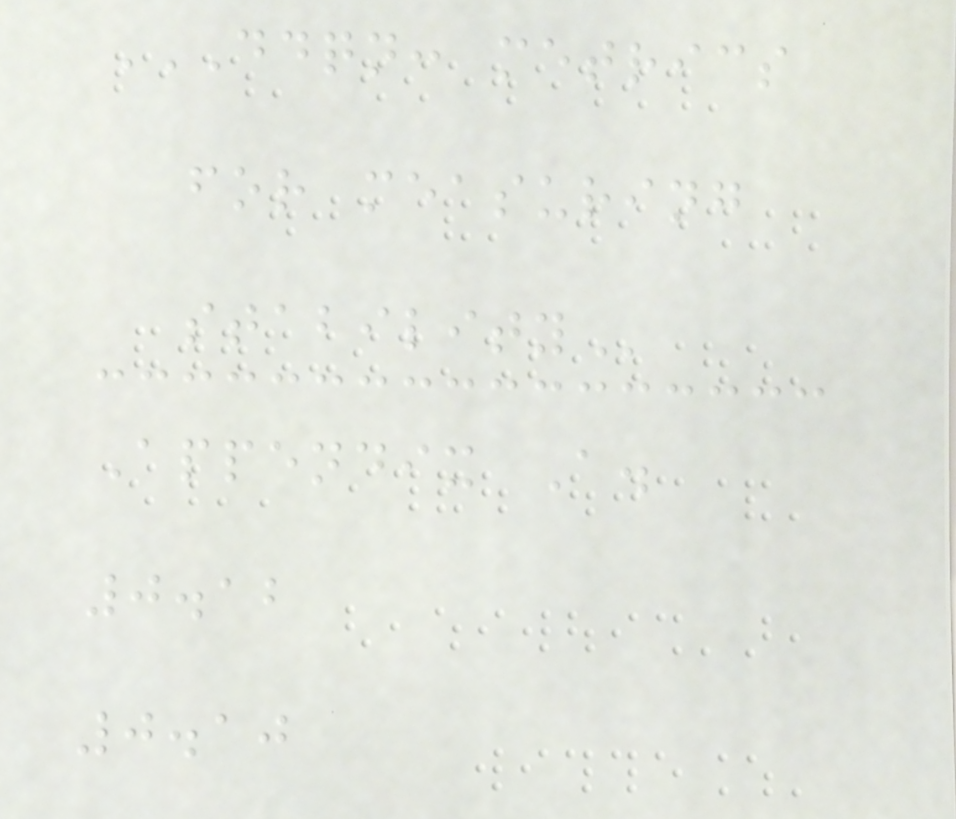DDQN: METRICS
FOR MEASURING
STABILITY
Appendix A.
0.12
0.10
